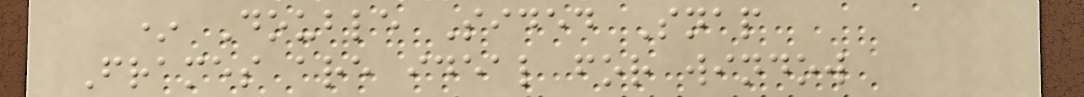* Double Sided Snap
Frames are ideal for window
